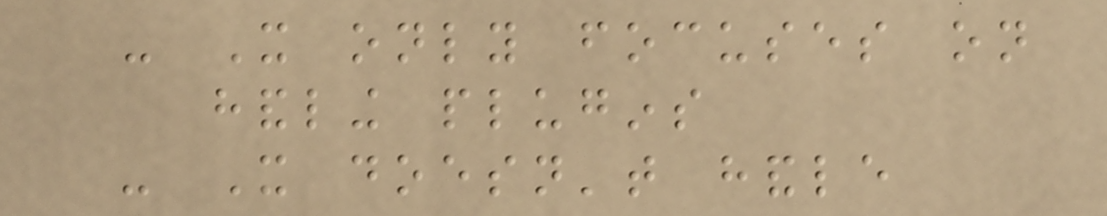- It only focuses on
handling plugins
- It doesn't handle
